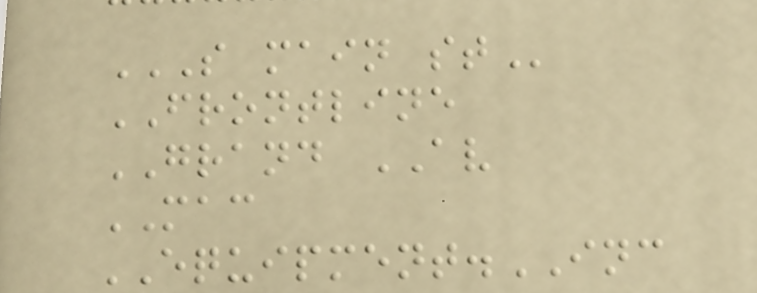S MAIN ST
FRONTLINE
GRAND AV
MAC
EQUIPMENT.INC
